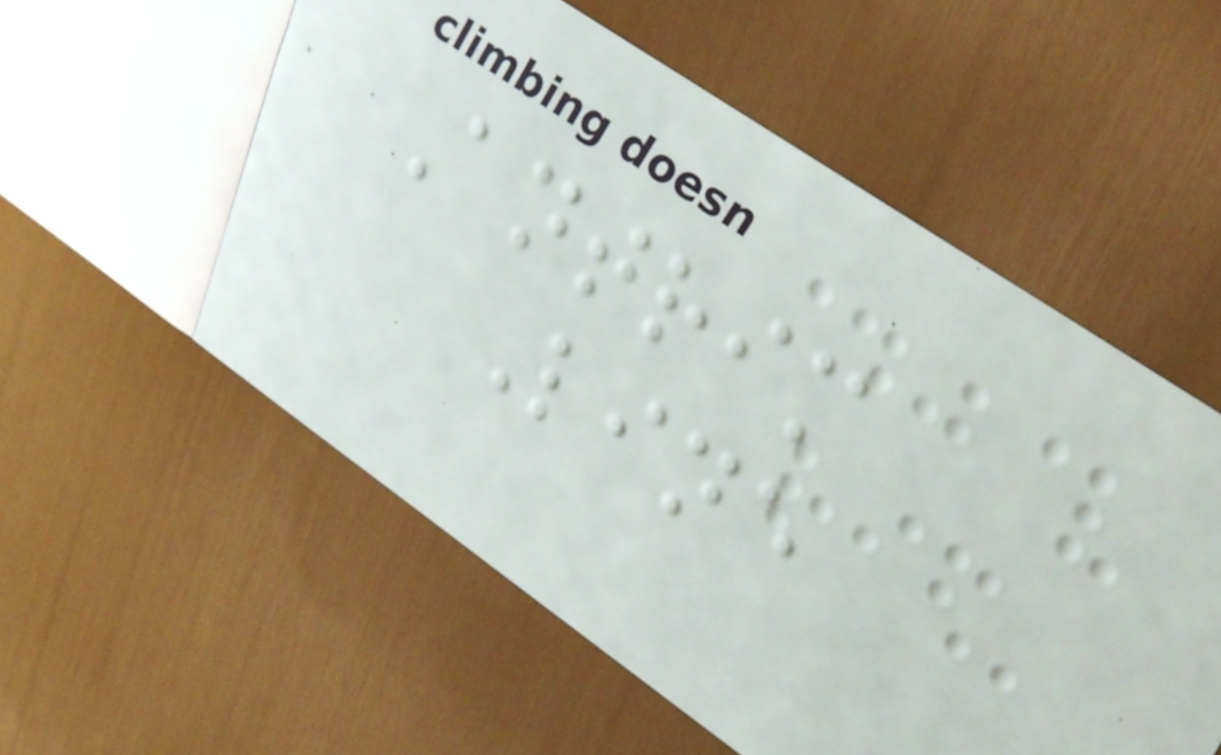Antrim
Line
